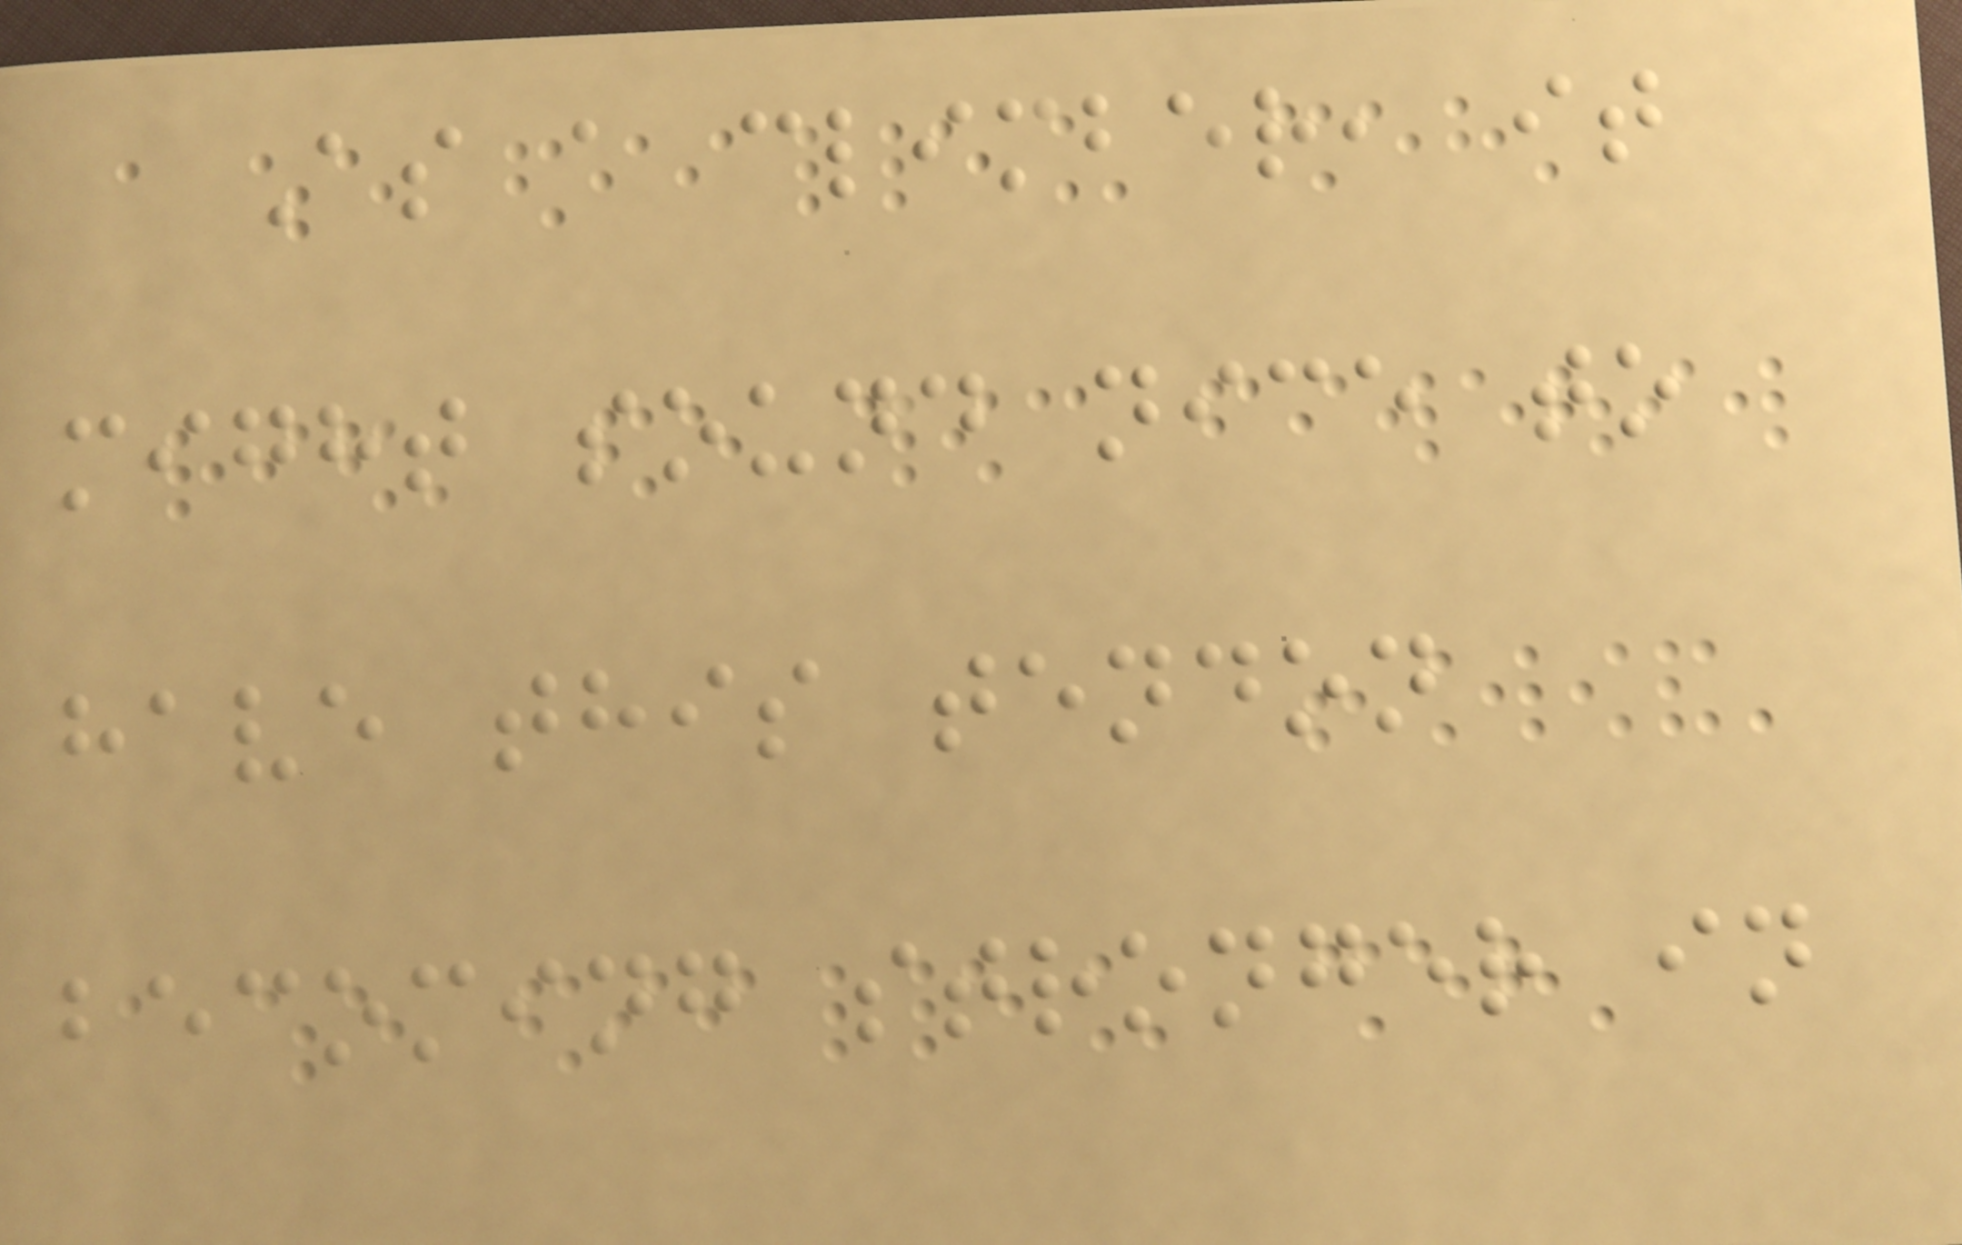As a climber, it
might sound nice to
have this tendon
becoming stronger in
